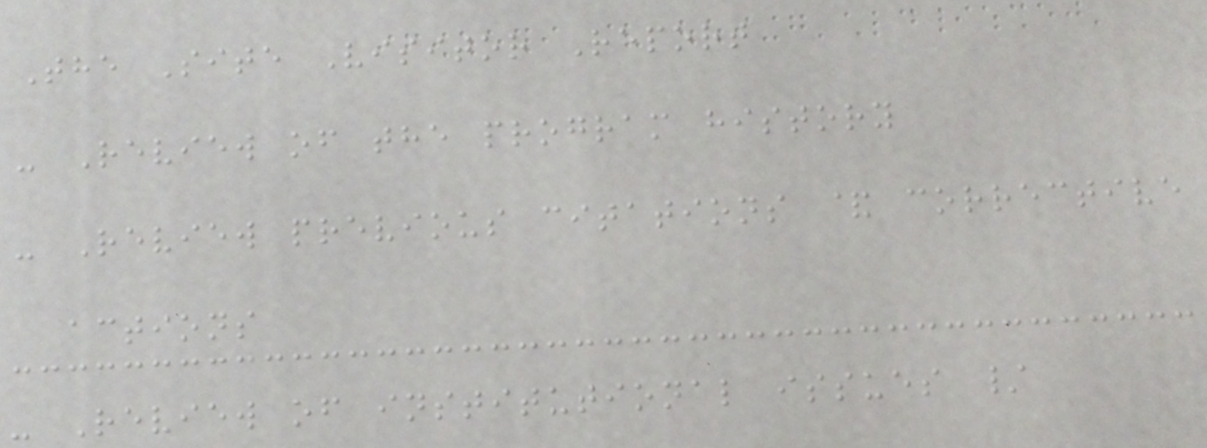The Site Visitor Report
- Review of the program history
- Review previous citations & corrective
actions
- Review of institutional issues /
